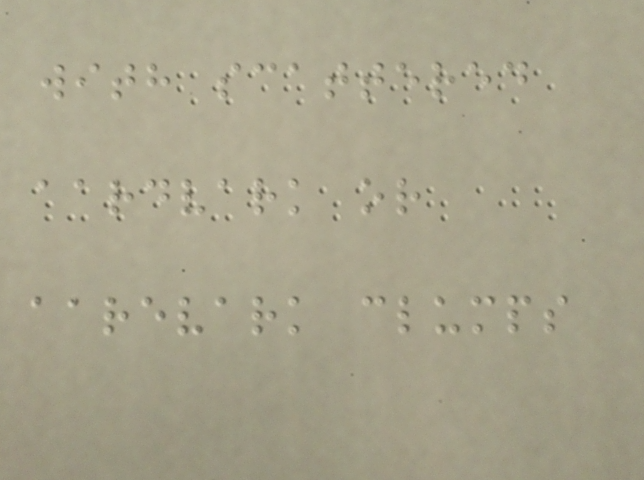with scattered
aardvark or
aarevark clumps
